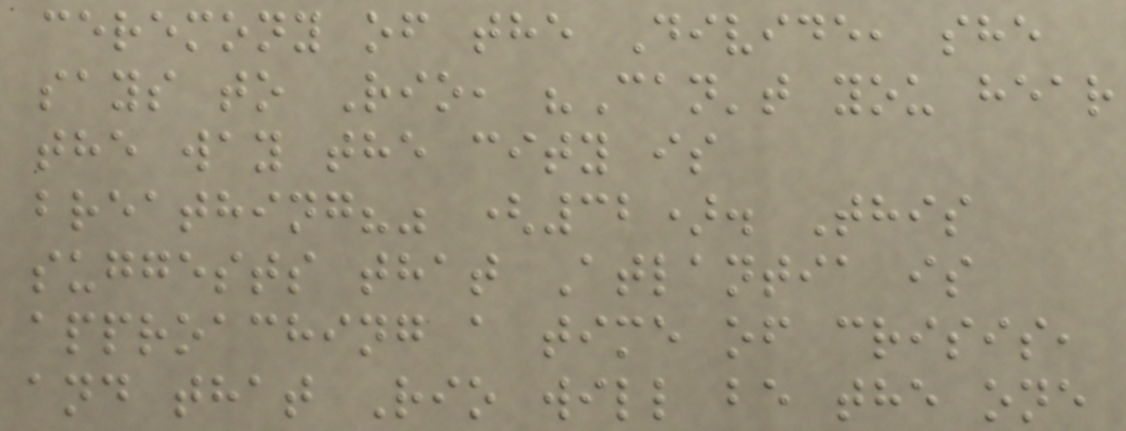ceremony of the Divide, she
says to Rio, "Can't you hear
the way the city is
breathing?" (32). This
suggests that Atlantia is
approaching a time of crisis,
and that Rio will be the one
